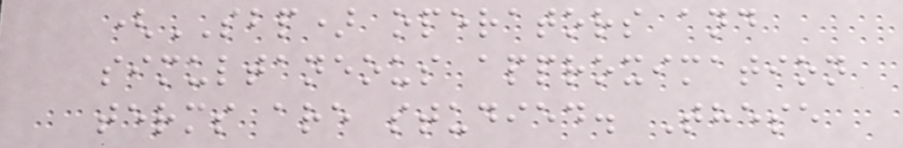(SBP) operators and
simultaneous approximation
terms are studied. These
